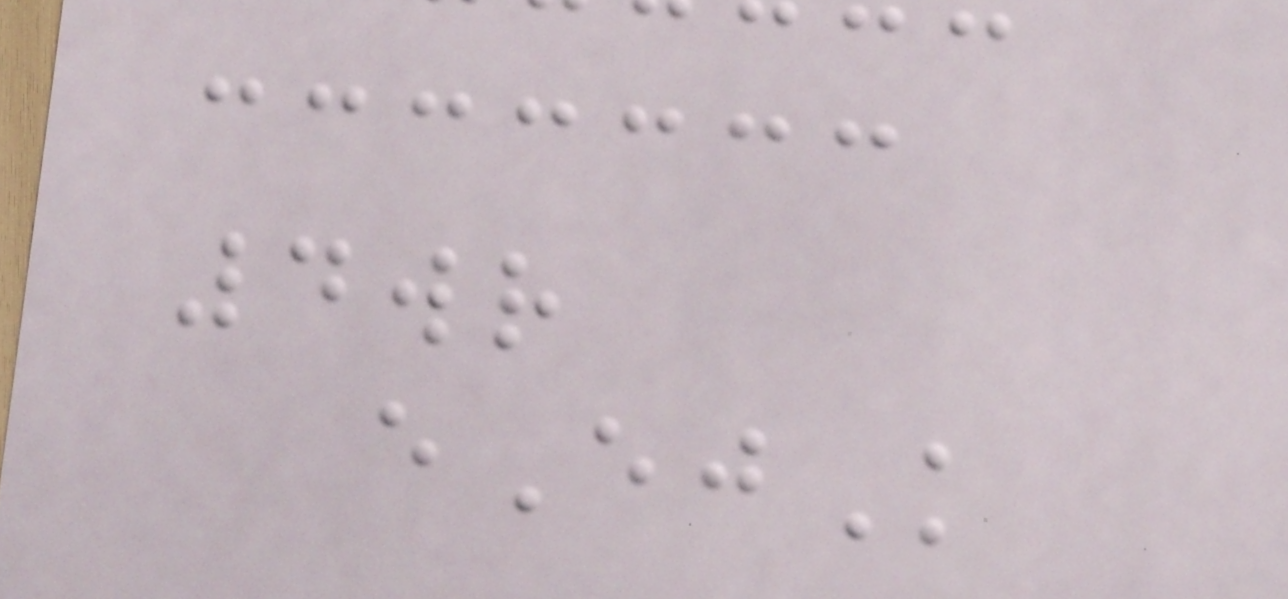4wr
eEjK
